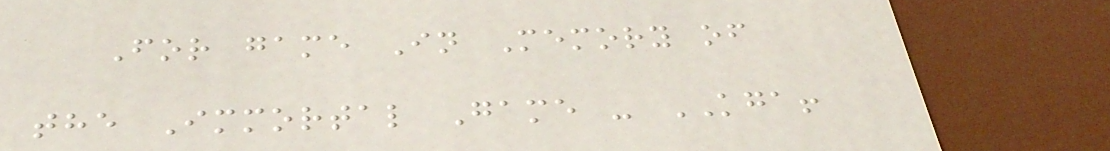For game In Memory of
the Immortal Game - KGA!
